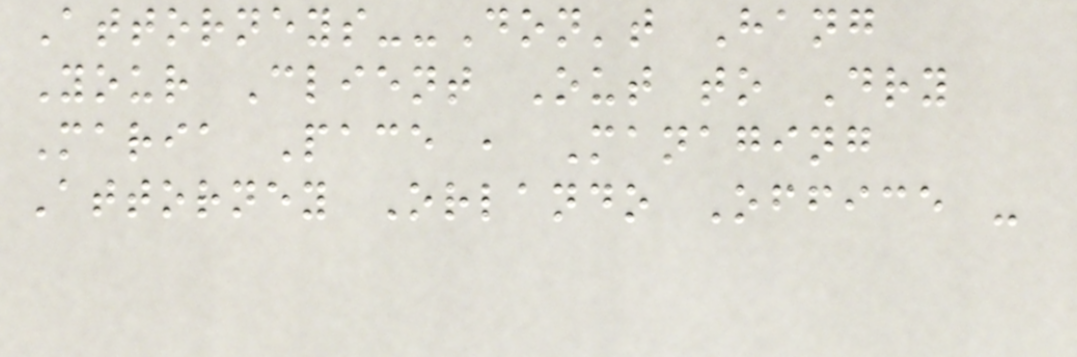Attorneys--Don't Hang
Your Client Out to Dry
Maria Pace , Managing
Attorney Orlando Office -
